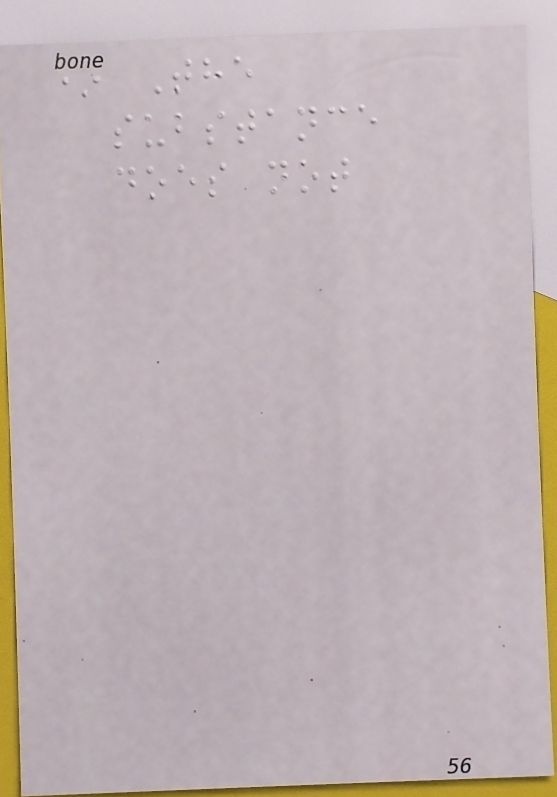* The
substance
does not
